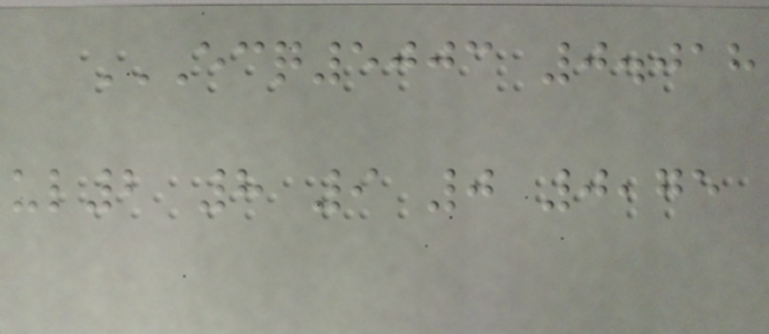ECQ5003 0.018
UL2 8 9 0 0,75
